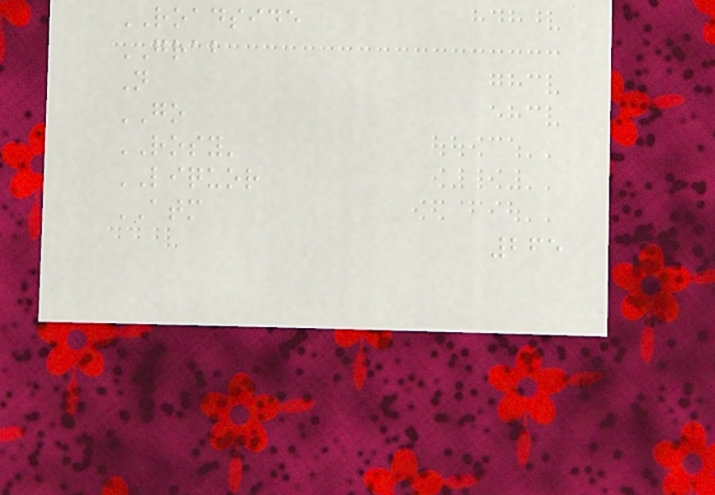ROADSIDE
GRAB
N
GO
ROSY'
LIQUOR
ATM
265
